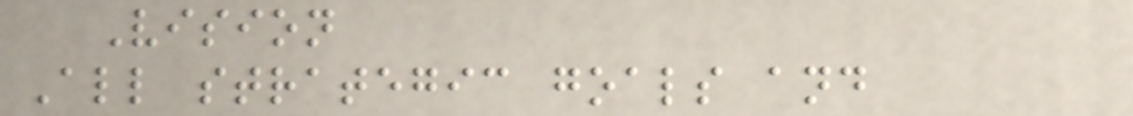Vision
All strategic goals and
